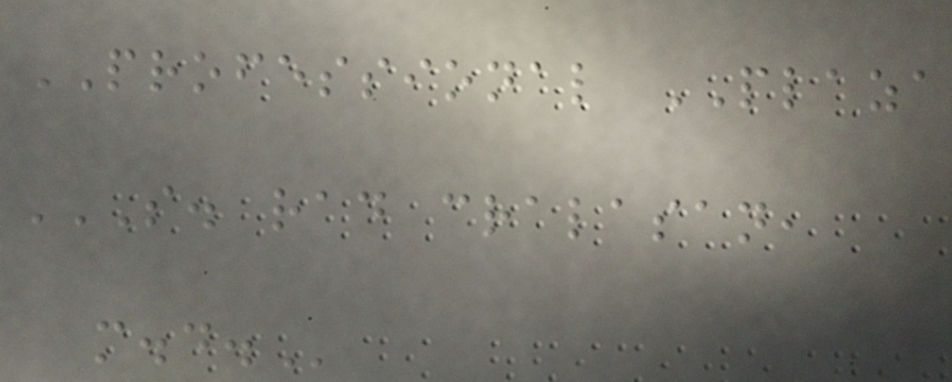PROFESSIONAL PLAZA
S. RAD CRALASAN,
M.D.
